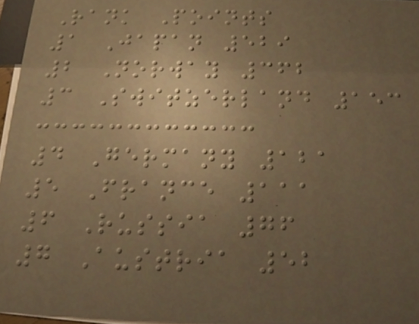Rank Points
1 Japan 529
2 Norway 362
3 Switzerland 153
4 Germany 121
5 France 111
6 Russia 76
7 Austria 52
